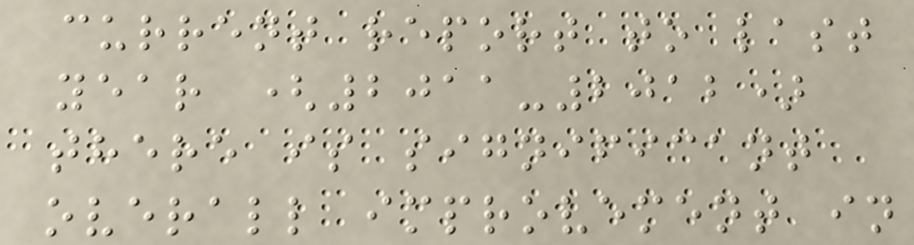current report to last
year (2011-2012)
there is significant
overall improvement in
